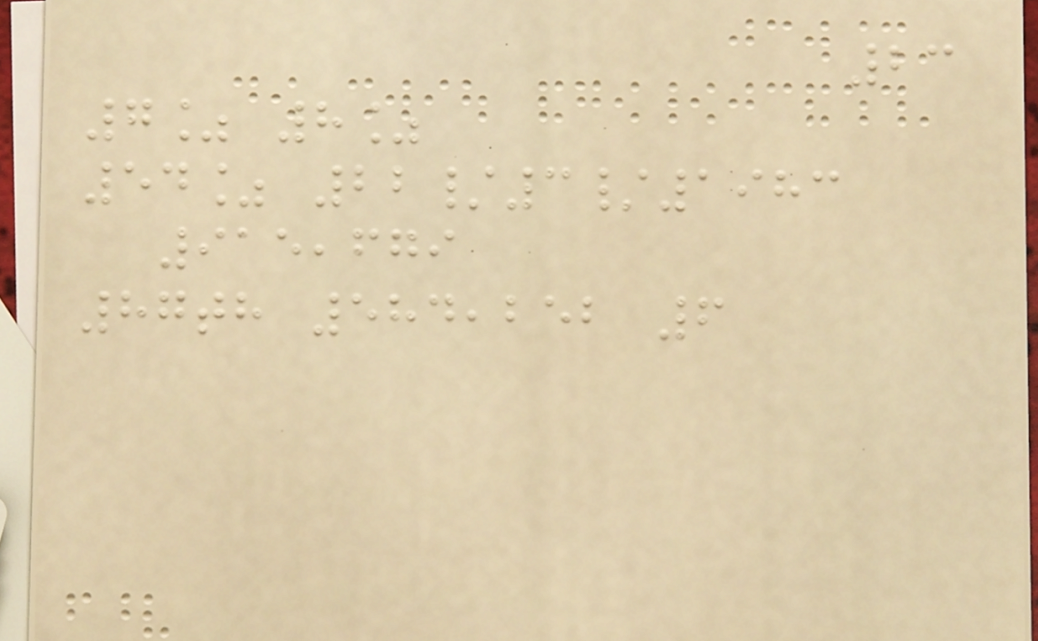23
7% 8%
54% 22/3/1983
915,679
87th 584,252 6
